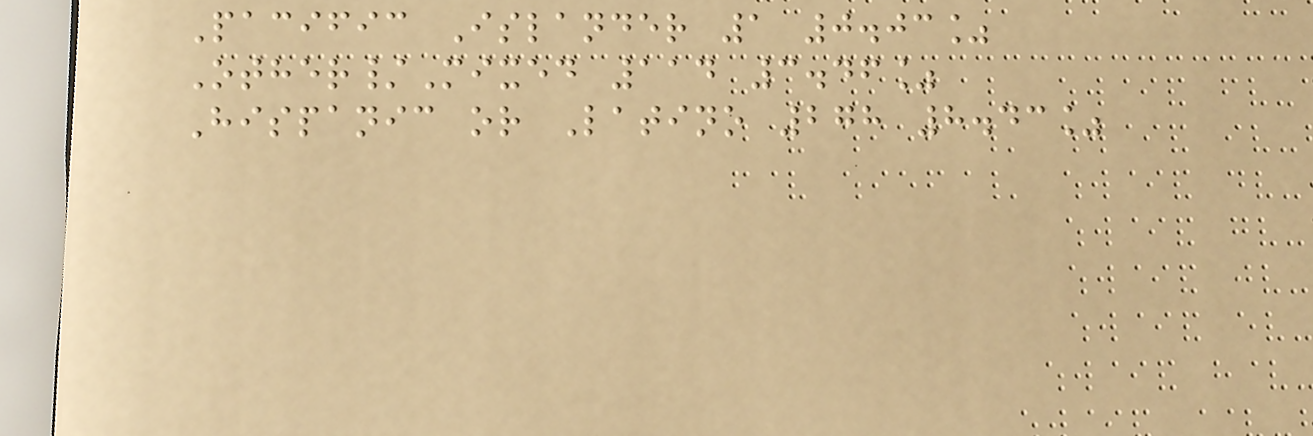Pacific Islander 1 0.03%
Other/Mixed 114 3.46%
Hispanic or Latino 278 8.43%
